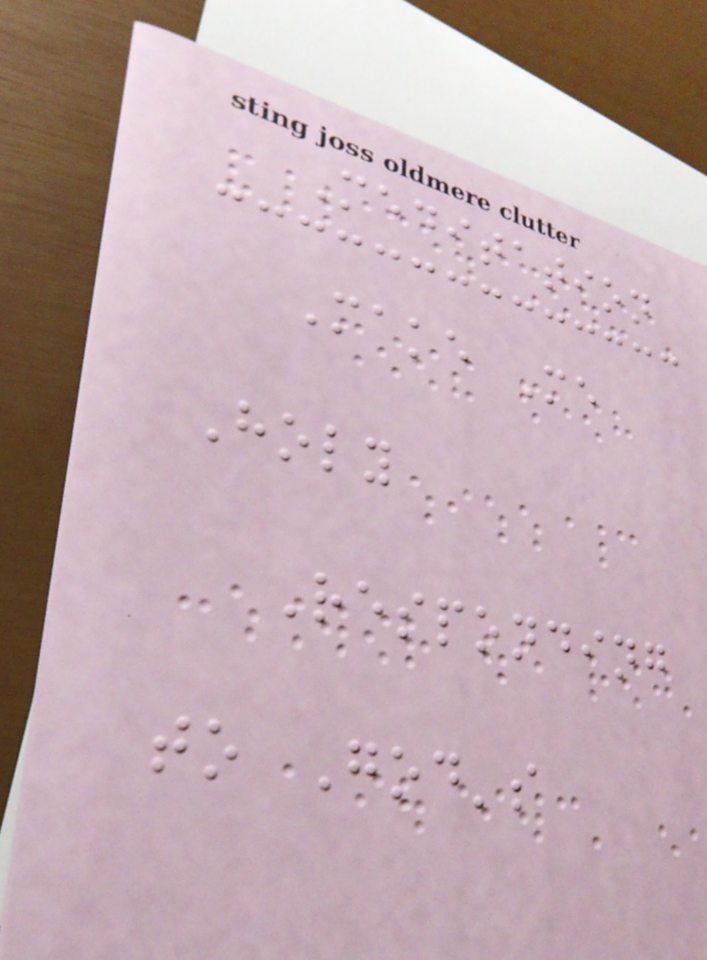Meditation
Make Me
Holy
Responding
to God's
